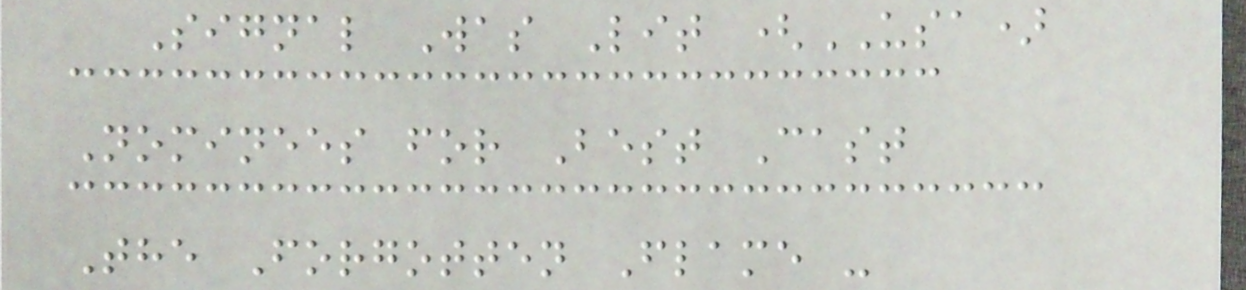Signal Was Lit (USA)
Nominees for Best Cast
The Forgotten Flame -
